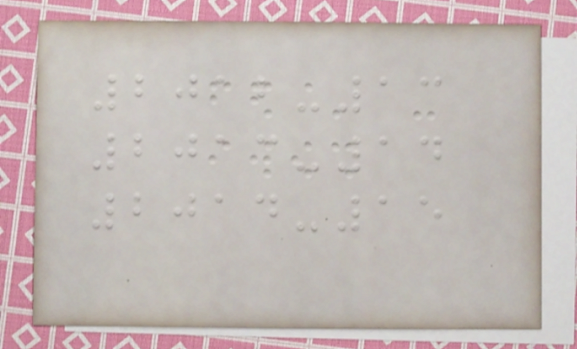2012-13
2013-14
2014-15
